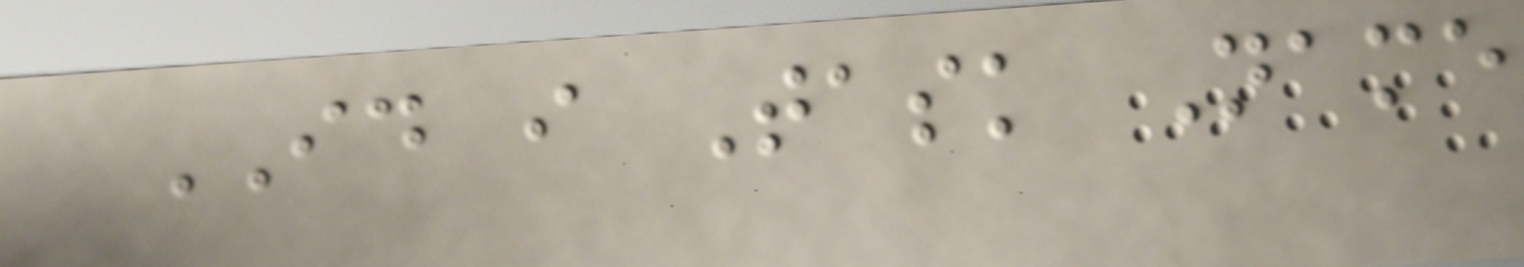ID i Task Name
